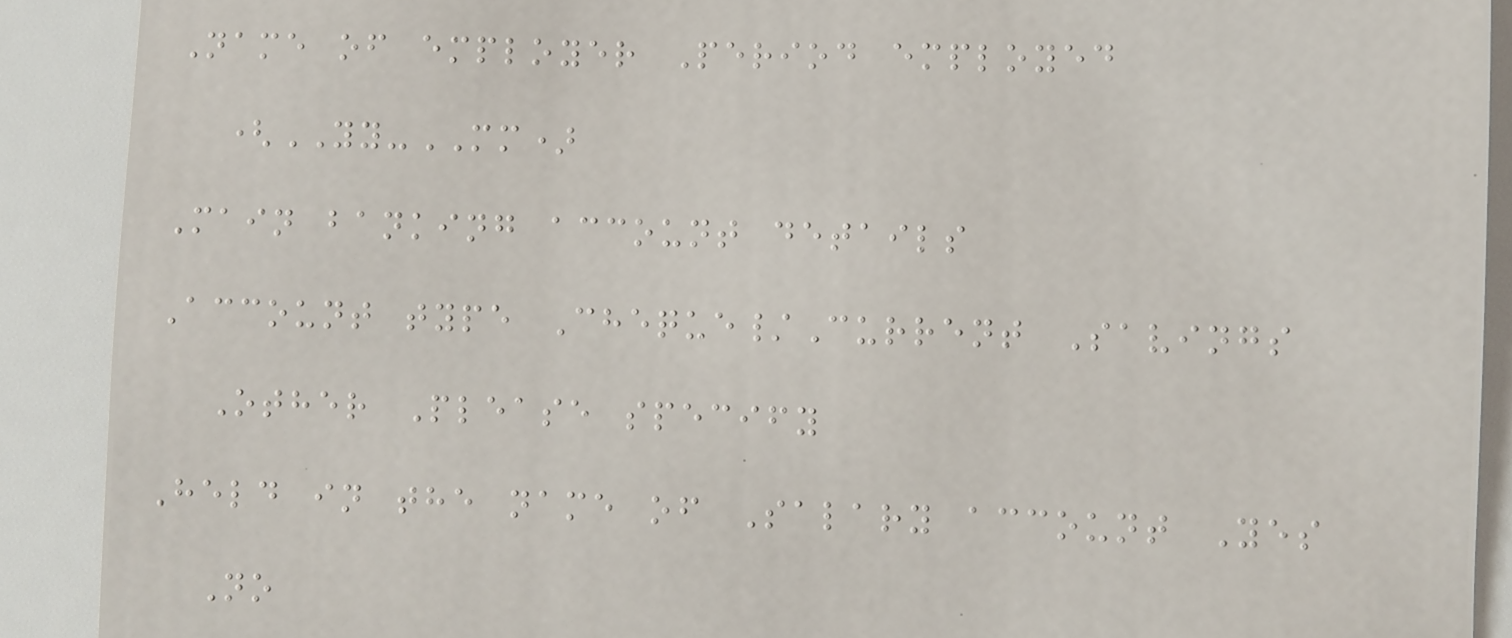Name of employer Period employed
(YY-MM)
Main banking account details
Account type Cheque/Current Savings
Other Please specify
Held in the name of Salary account Yes
No
